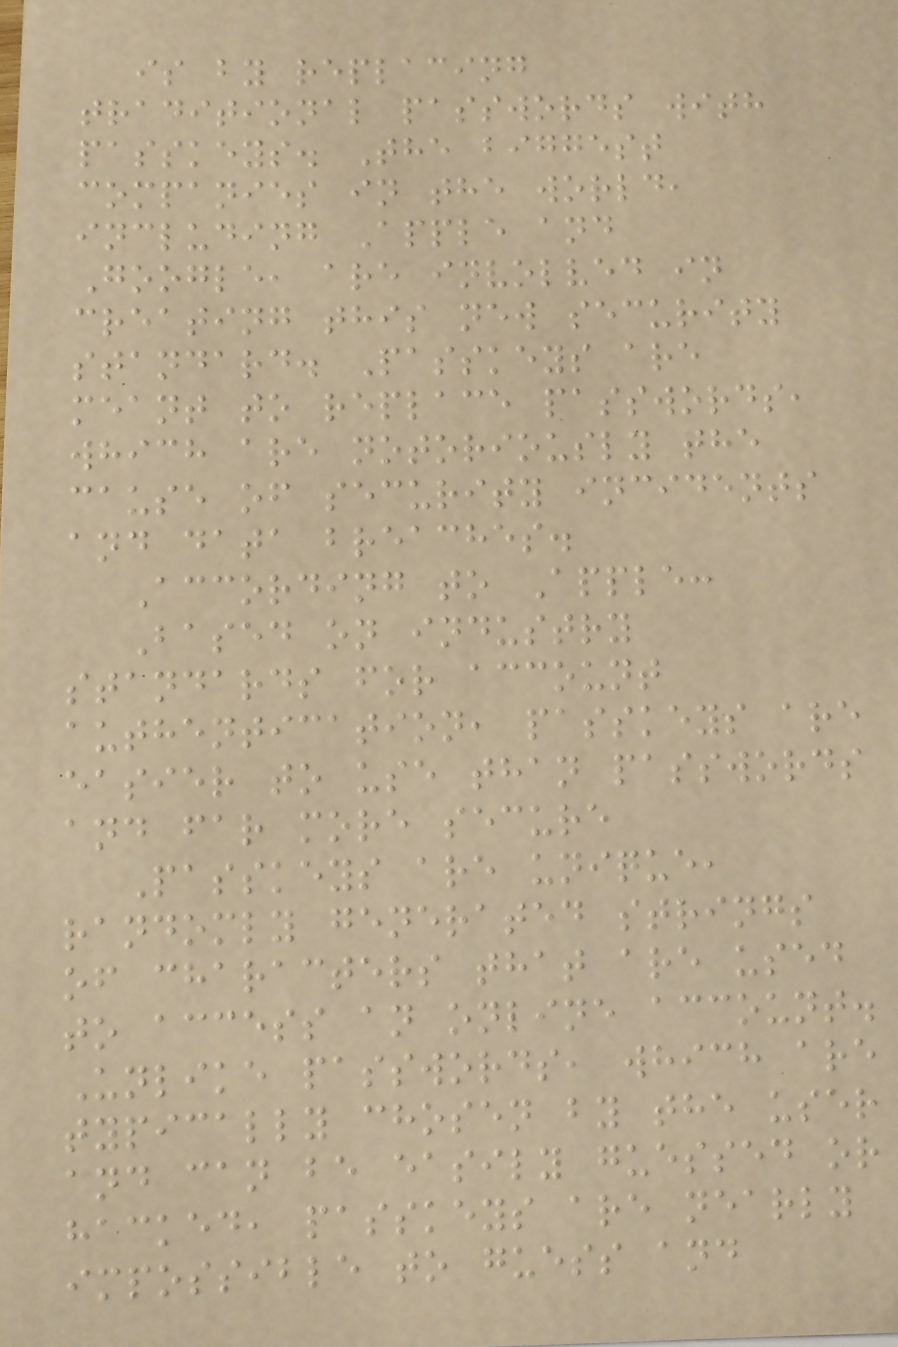is by replacing
traditional passwords with
passkeys. The biggest
companies in the world,
including Apple and
Google, are involved in
creating this new security
standard. Passkeys are
meant to replace passwords,
which are notoriously the
cause of security incidents
and data breaches.
According to Apple:
Based on industry
standards for account
authentication, passkeys are
easier to use than passwords
and far more secure
Passkeys are unique,
randomly generated strings
of characters that are used
to access an online account.
Unlike passwords, which are
typically chosen by the user
and can be easily guessed or
hacked, passkeys are nearly
impossible to guess and
